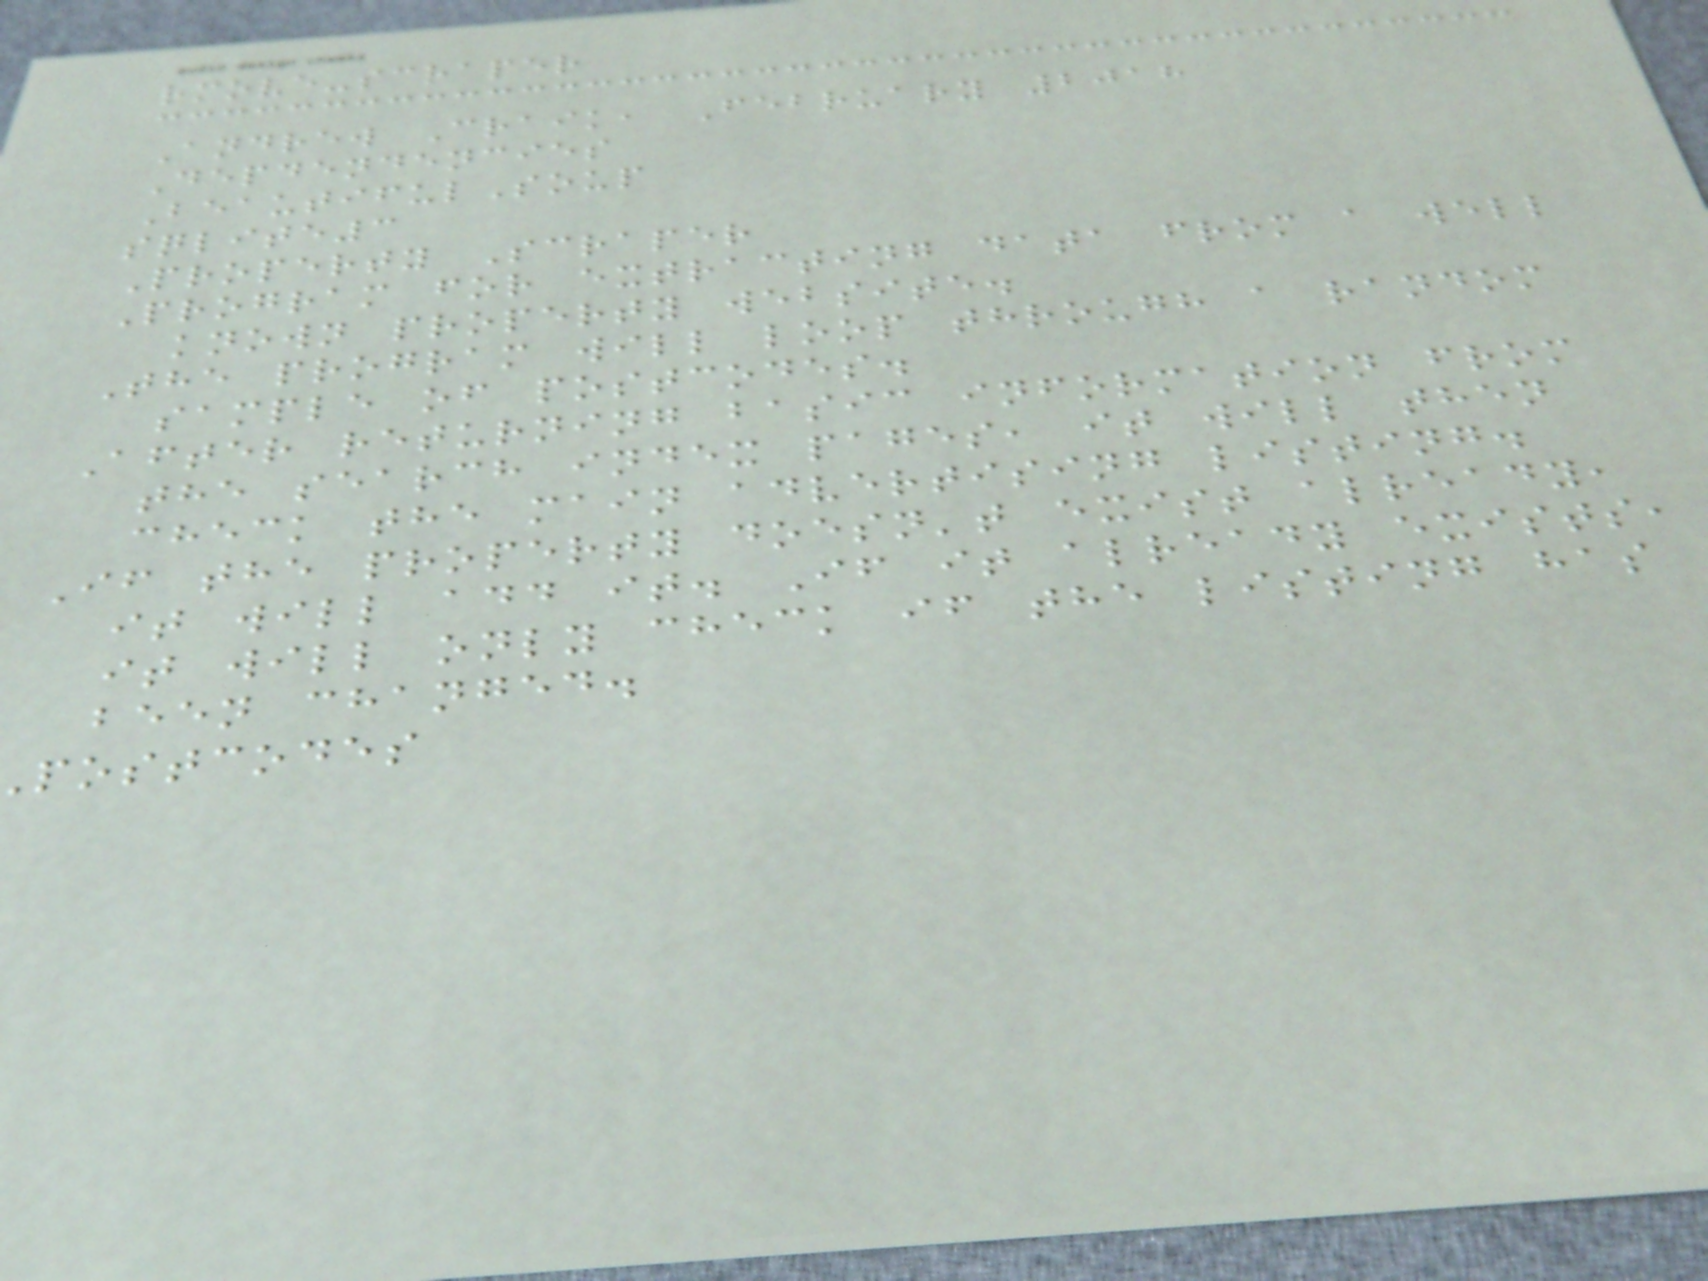rmove-scraper
Andrew Craik, February 2018
Depdendencies
BeautifulSoup
sqlite3
Property Scraper
Program for extracting data from a well
known property website.
The program will loop through a random
sample of postcodes.
After returning basic information from
the search index pages, it will then
check the main advertising listing.
If the property doesn't exist already,
it will add it. If it already exists,
it will only check if the listing has
been changed.
postcodes
